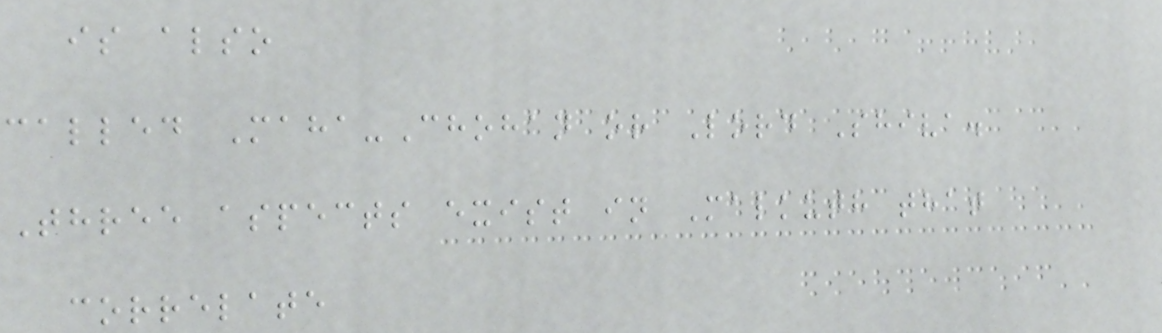is also
called Maha-Chohan or Lord Shiva.
Three aspects exist in Malkuth that
correlate
